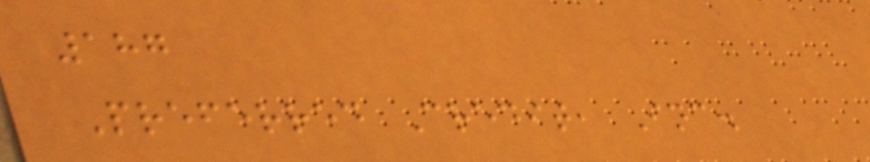187
Preferred Credit, Inc.
